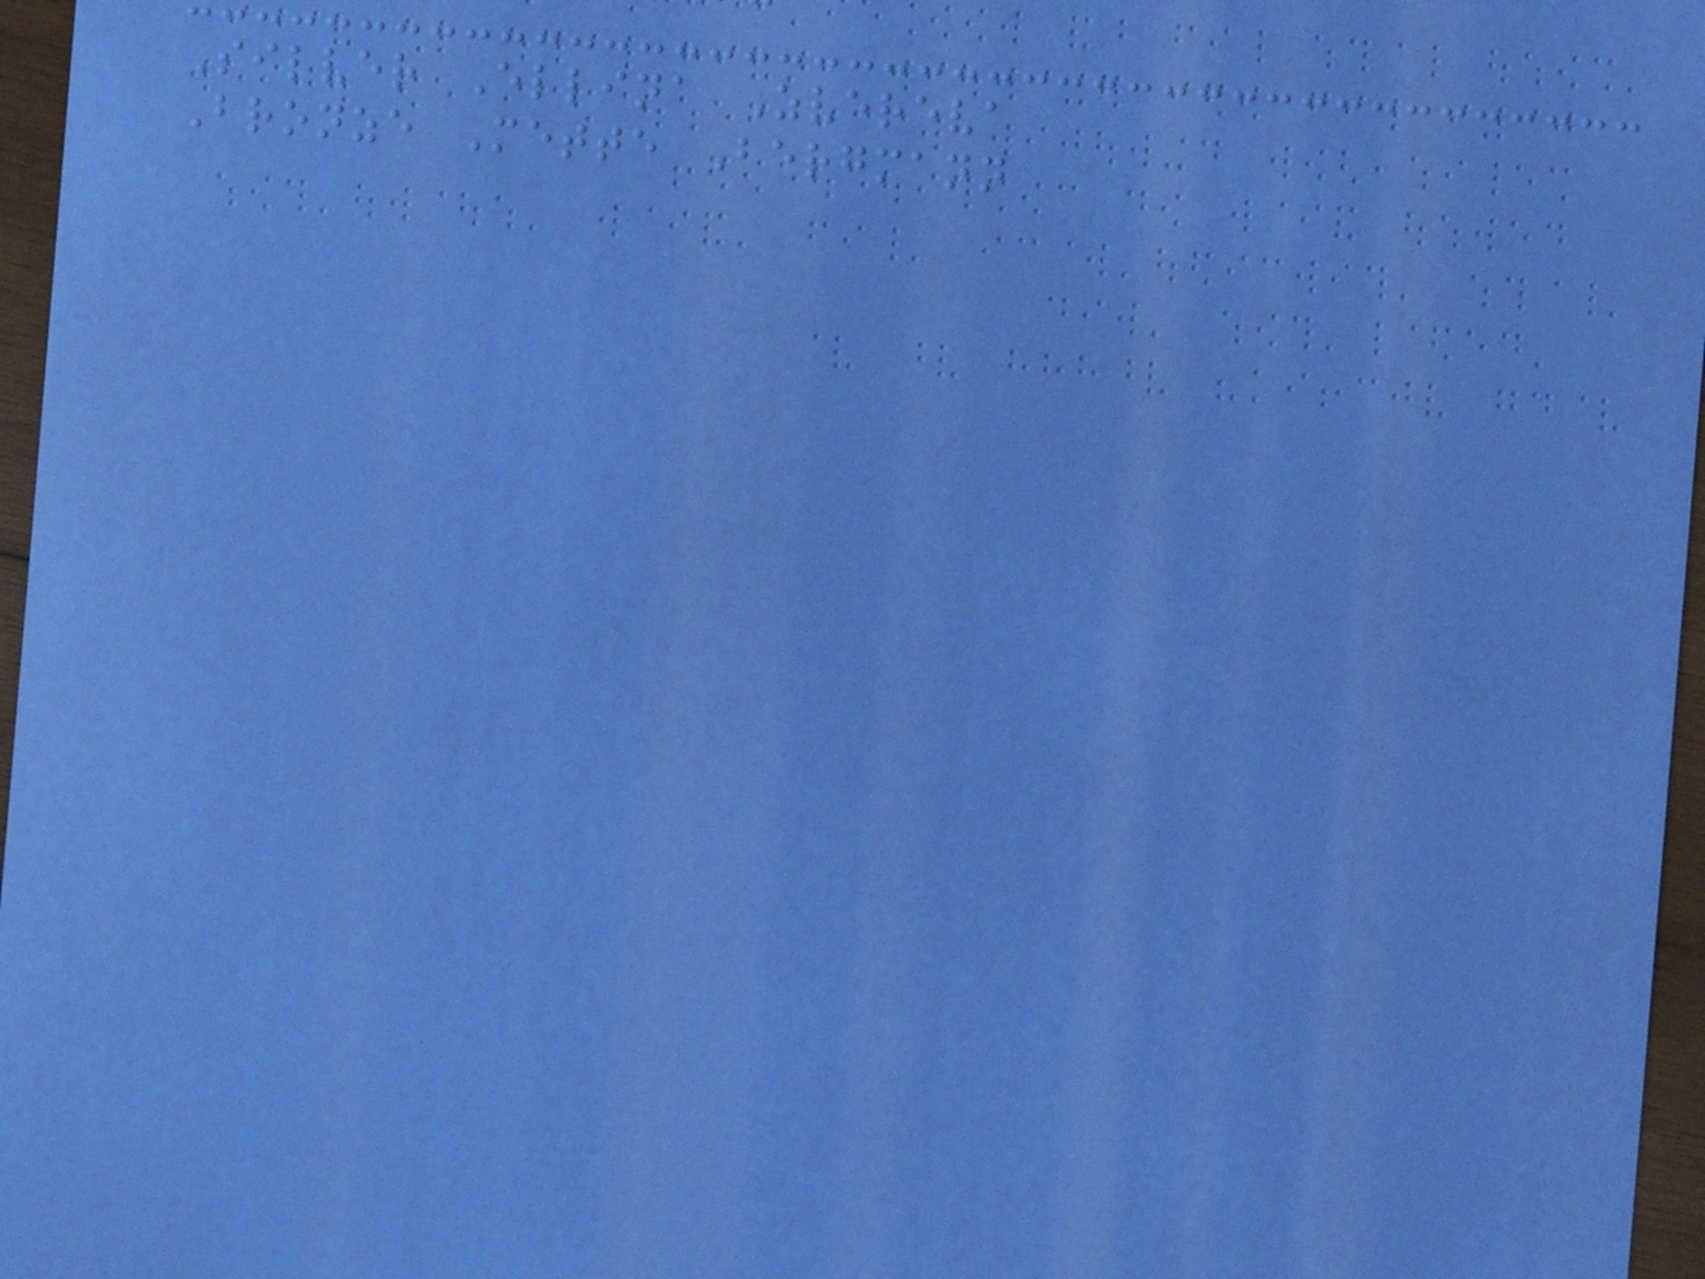Silver Ellina Zvereva
Bronze Mette Bergmann
